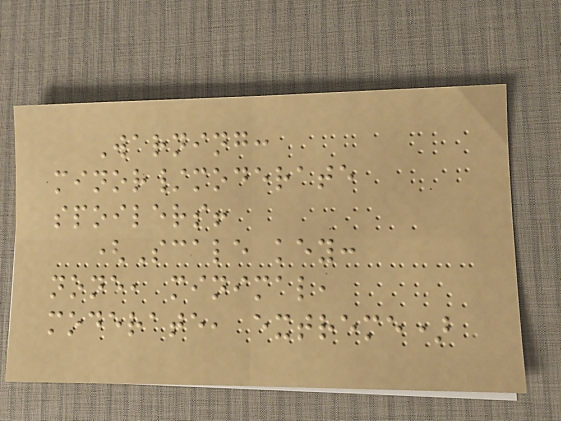Warning:
minor/moderate
spoilers!
(Scale key:
none, minimal,
moderate, extreme)
